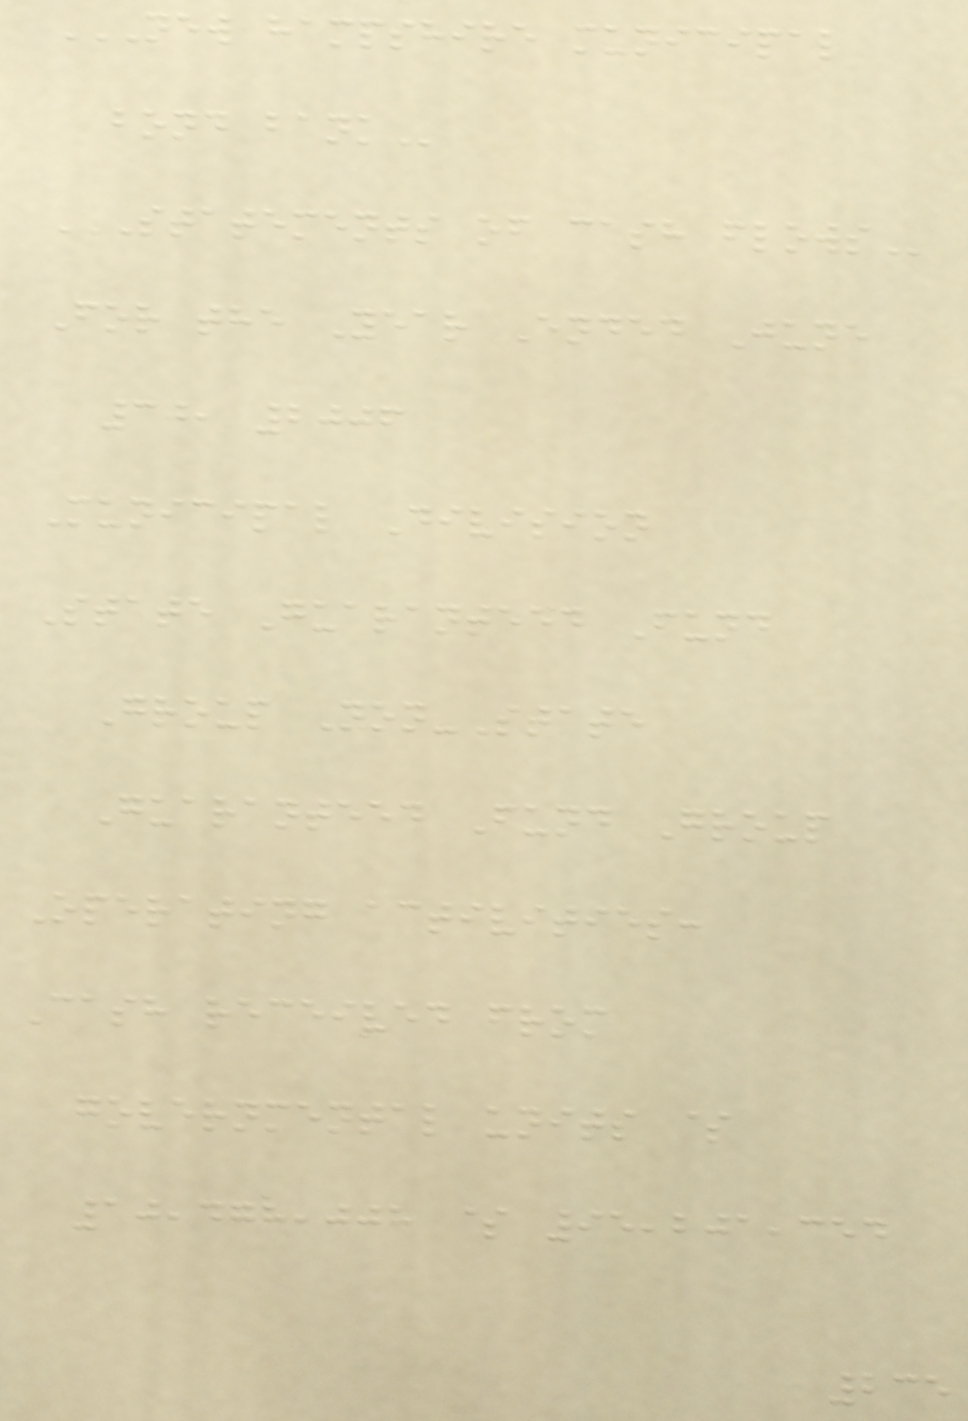NEW HAMPSHIRE MUNICIPAL
BOND BANK
STATEMENTS OF CASH FLOWS
For the Year Ended June
30, 2006
Municipal Division
State Guaranteed Fund
Group Non-State
Guaranteed Fund Group
Operating activities:
Cash received from
governmental units $
10,478,008 $ 95,201,354
235
